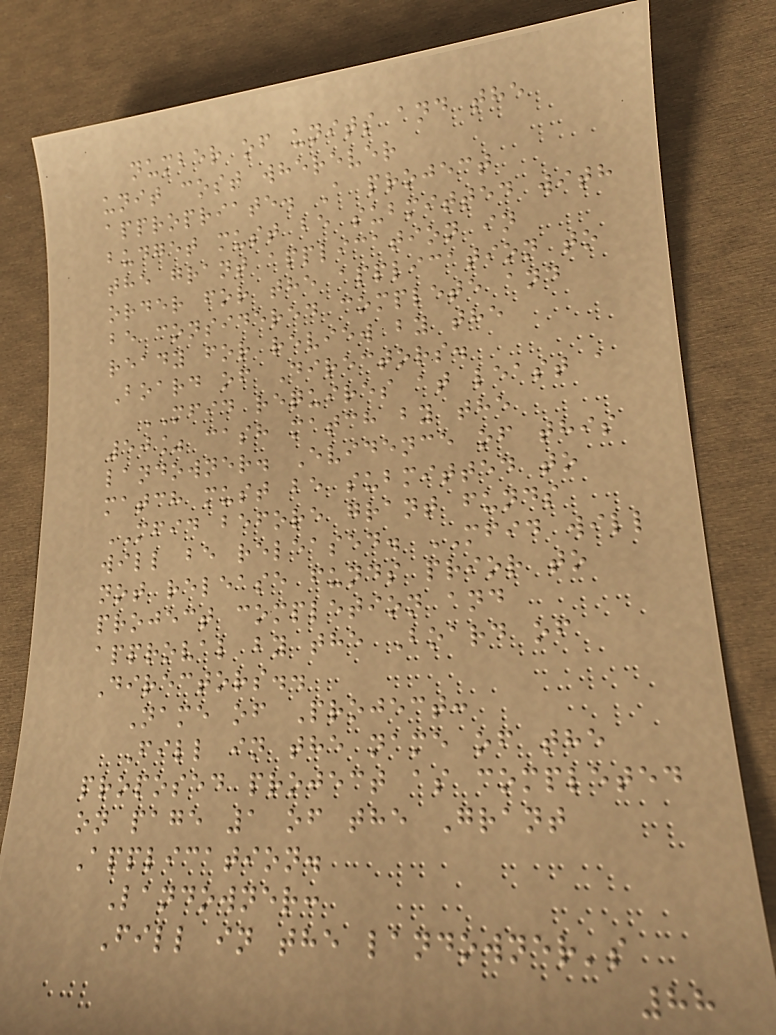number of units and the
unit cost wherever
appropriate. A project
budget must be submitted with
the grant application in
order for the application to
be considered complete and
ready for review by the
Board of Directors.
MFID requires at least a
50% cash match by the
landowner. Evidence of this
match must be submitted to
MFID before grant funds
will be released. MFID will
not release funds prior to
project completion and
approval by the Board of
Directors..
Name of Project:
Fill in the name of the
proposed project as completed
on page 1 of the Grant
Application.
Landowner:
Fill in the landowner's
88
